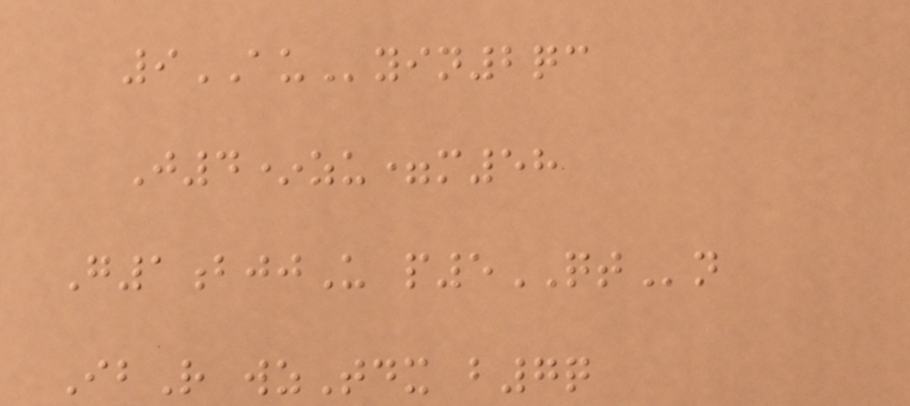9AUyin2qc
J4*zu=m58
G1bjjU p5QTn
IbR wzTdx b7q
